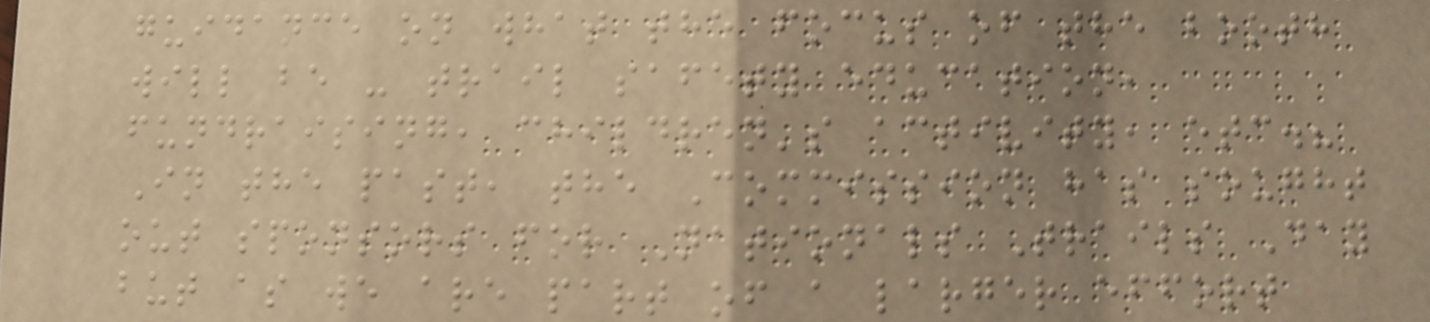guidance on what the focus of the booth
will be - trail safety education,
fundraising, children's activity, etc.?
In the past, the Commission has sought
out sponsors for Nationals Trails Day
but as we are part of a larger effort
